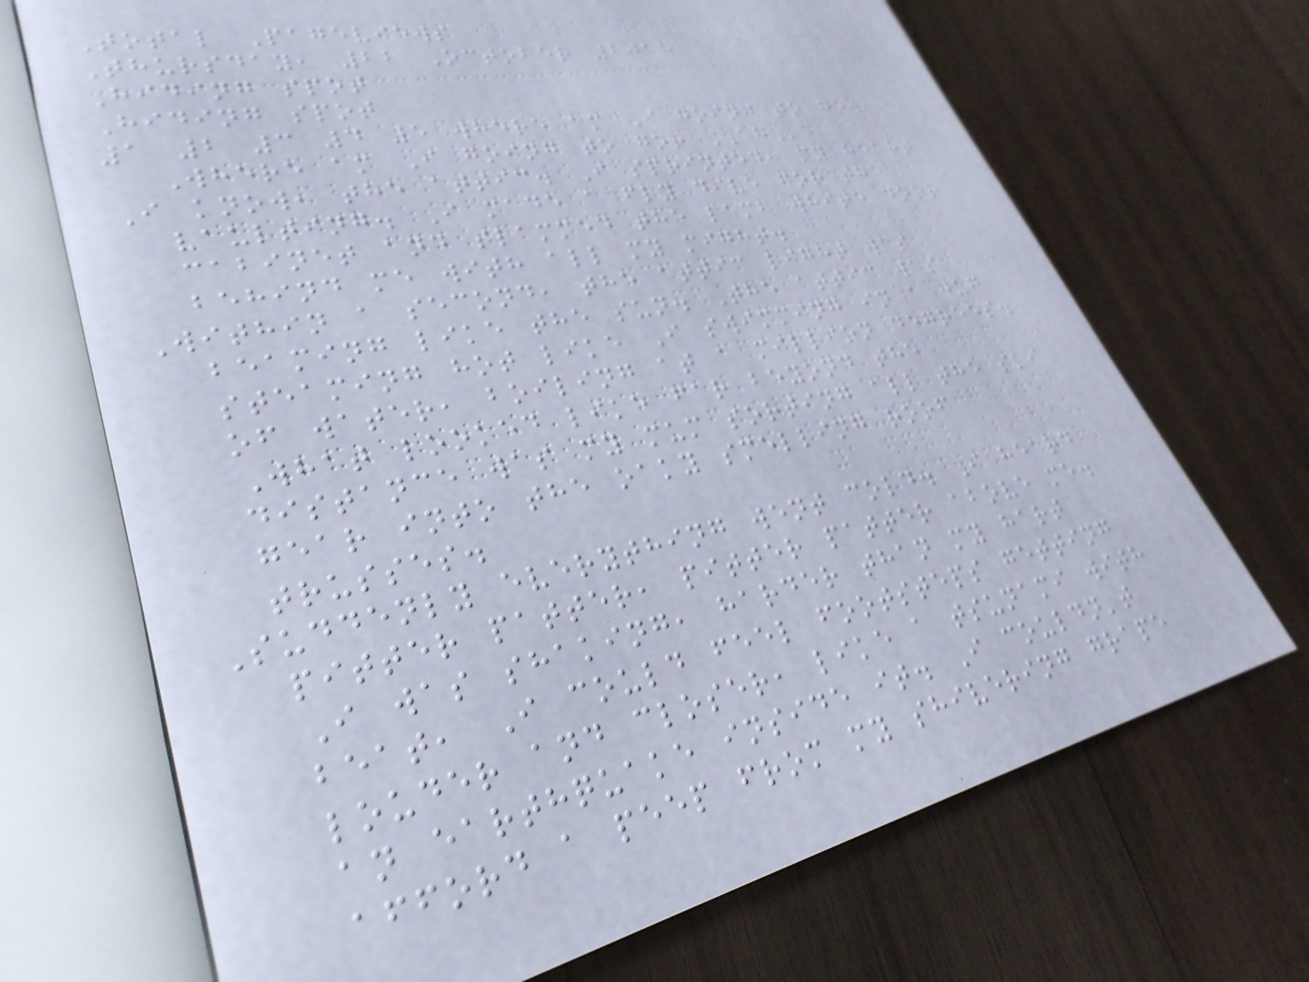Total Pageviews
Thursday, 22 October 2015
Hiding spot
Hiding spot
1 2 3 4 5 where am I going to go.
Where am I going to go! AHa
I know, the attic. I sprinted, my heart
vaulting. I made a fly dive for the
cabinet and slammed the lamb white door
behind me with all my might.
Within a second, the attic light was
beaming like the sun. The attic was
steaming hot like I swimming in a jug
of water, boiling at a million degrees.
What looked like far beyond the
distance was my mum sorting all the ski
gear into the oaky smelling roof
trusses.
Suddenly everything went cold. I heard
pitter patter, pitter patter above me.
I was shaking, harder than my hart
beat, I could feel footsteps getting
louder and closer, like a tsunami with
an earthquake inside it. I couldn't
afford a peep from my shivering grape
